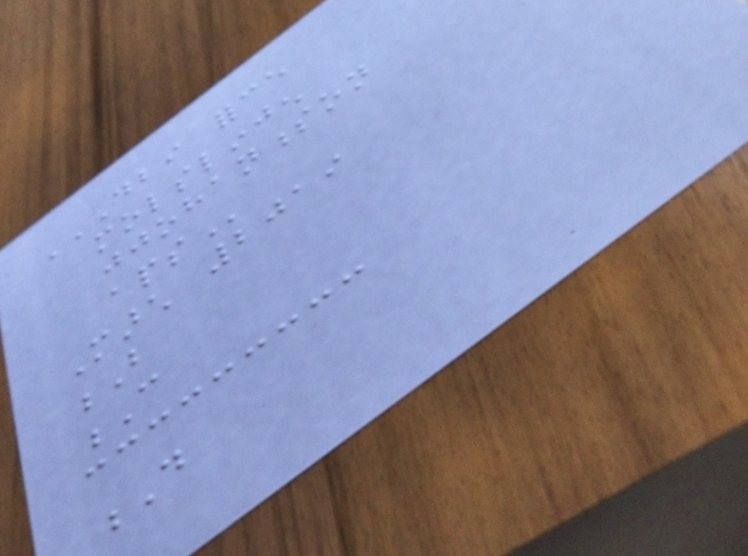DBI FORCE
MOLSLINJEN
JJOHANNESSON
APS
March 2019
B
C
D
